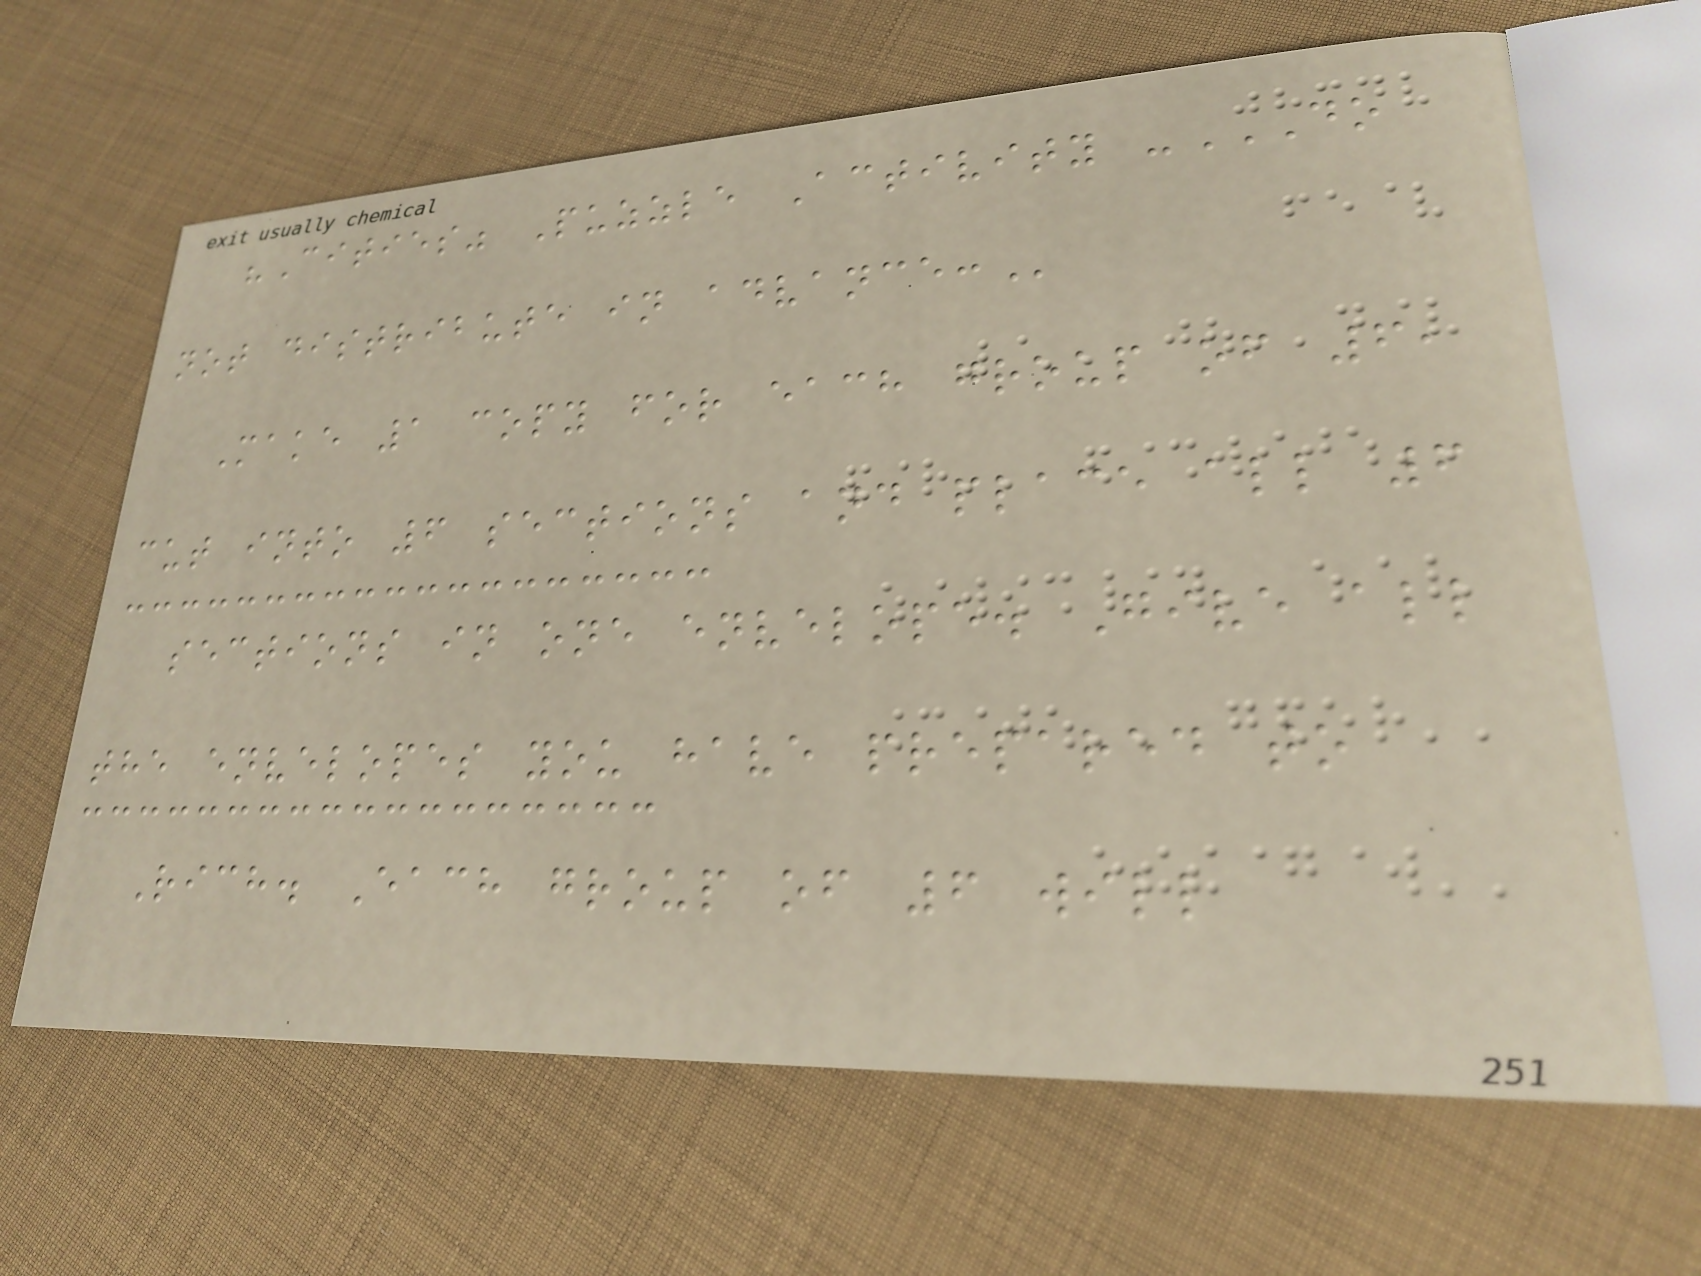"Cities" Puzzle Activity -DO
NOT DISTRIBUTE IN ADVANCE:
Make 1 copy for each group of 6,
cut into 6 sections and place all 6
sections in one envelope. Give all
the envelopes you have prepared to
Rich. Each group of 6 will
